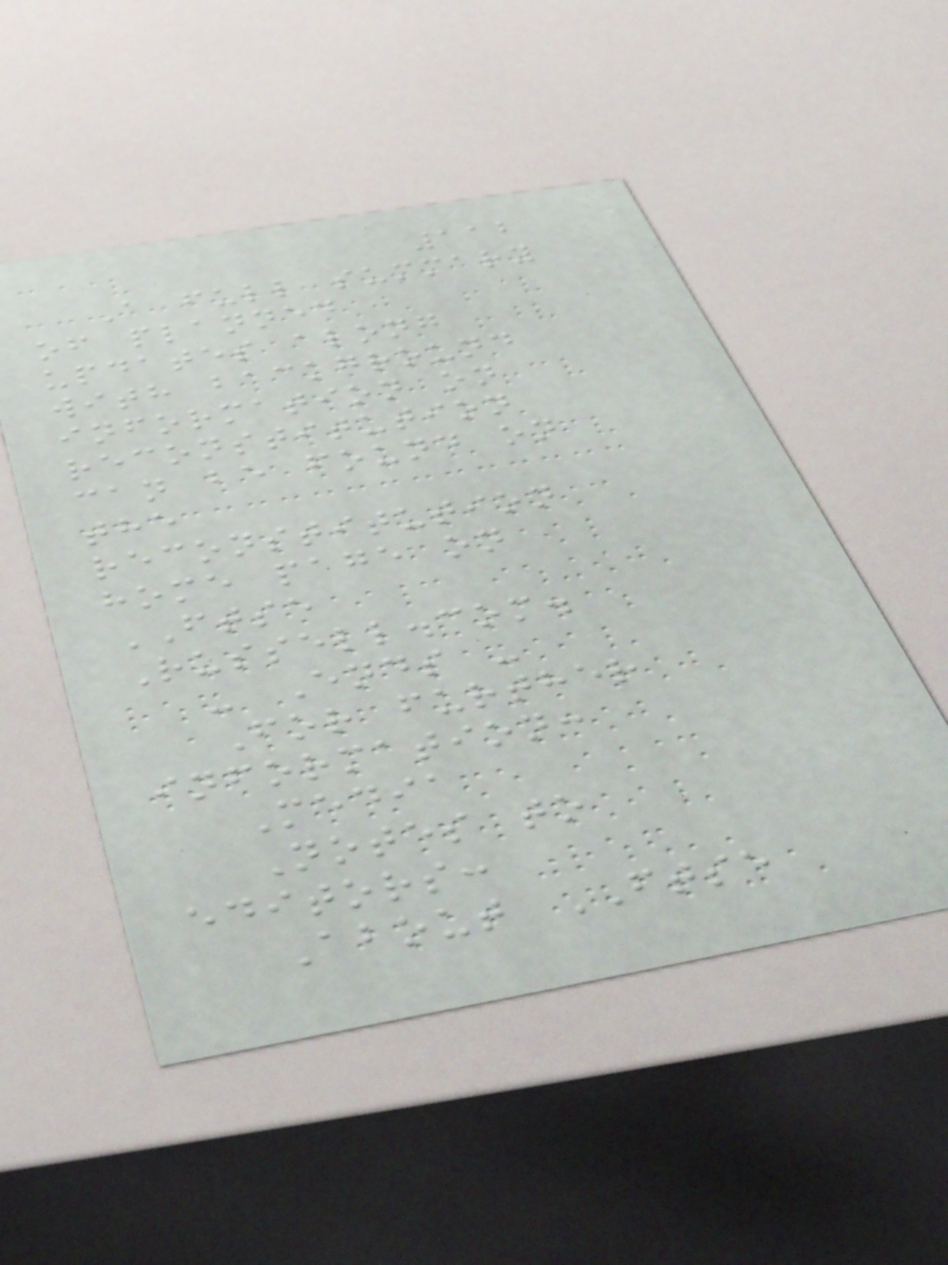112
A full summary
of planned
updates along
with background
information on
reconstitution
can be found on
the
reconstitution
home page on
FTSE
Russell.com.
- Ends -
For further
information:
Media
Notes to
editors:
About FTSE
